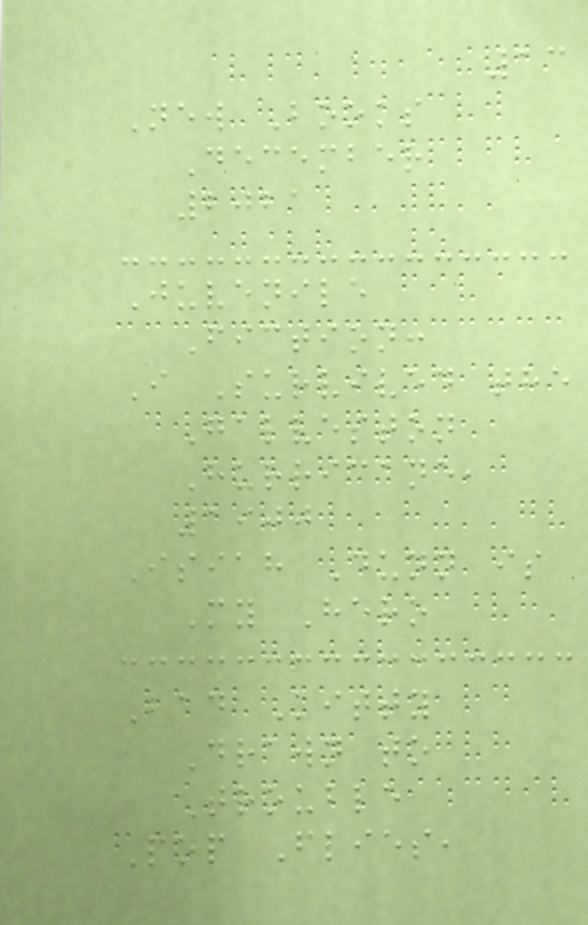13
New Books
December
2021
Juvenile
Fiction:
I Survived the
Galveston
Hurricane,
1900
Isiah Dunn is
My Hero
Bad Kitty
Drawn to
Trouble
Pop Flies,
